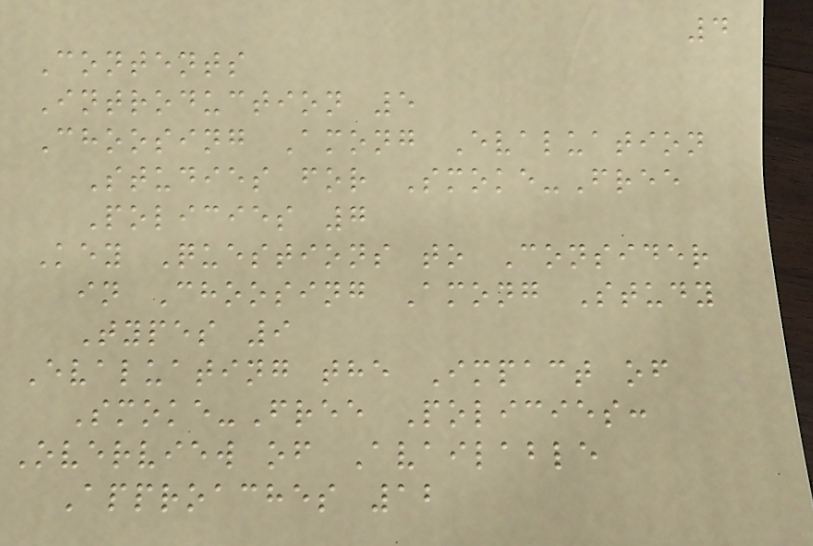4
Contents
Introduction 5
Choosing Among Evaluation
Studies for Smoke-Free
Policies 7
Key Questions to Consider
in Choosing Among Study
Types 9
Evaluating the Impact of
Smoke-Free Policies:
Overview of Available
Approaches 12
